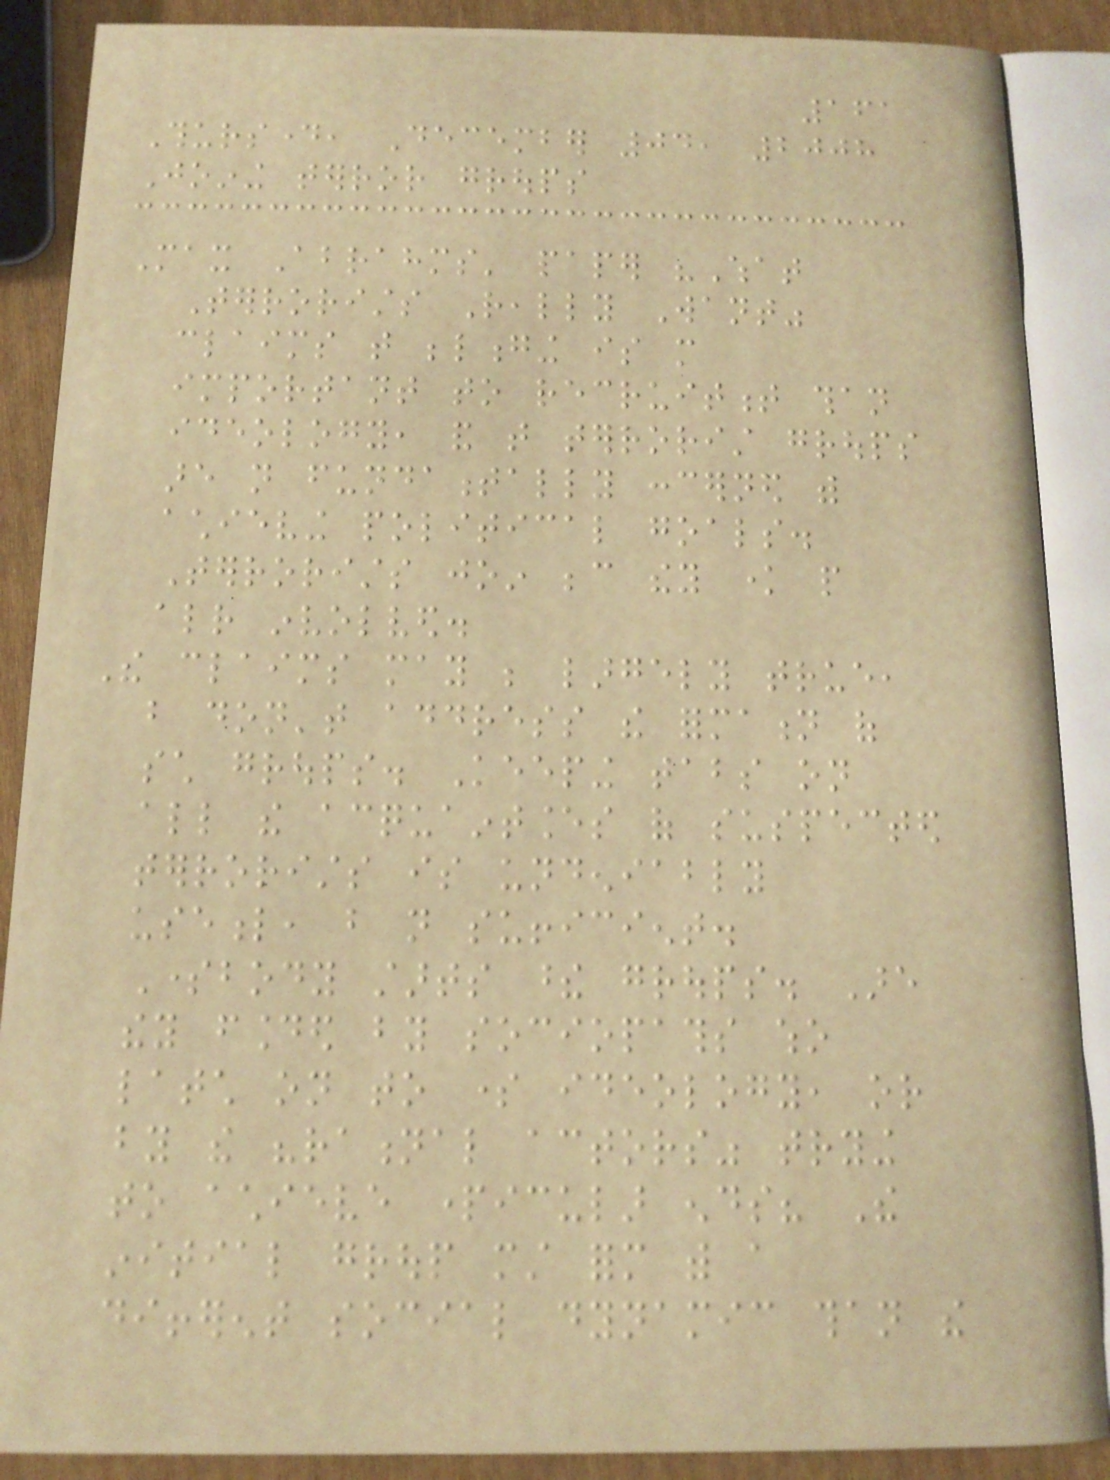161
Thursday, December 04, 2008
Joining terror groups
Max Abrahms' paper "What
Terrorists Really Want"
claims that belonging is more
important to recruitment than
ideology, and that terrorist groups
are not fundamentally concerned with
achieving political goals.
Terrorists join because they know people
already involved.
The claims may be largely true,
but don't address the formation of
such groups. Keeping tabs on
all the acquaintances of suspected
terrorists is undeniably
useful, but not sufficient.
Somebody starts these groups. Are
they founded by sociopaths who
latch on to some ideology, or
by the "rational actors" trying
to achieve particular ends? The
initial group must form with a
different social dynamic than the
